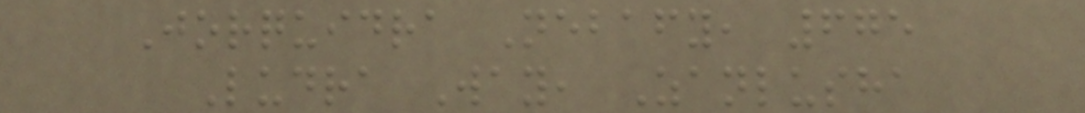Jorquidra Nebafy, 675
Ludra Way, Zanlusha
